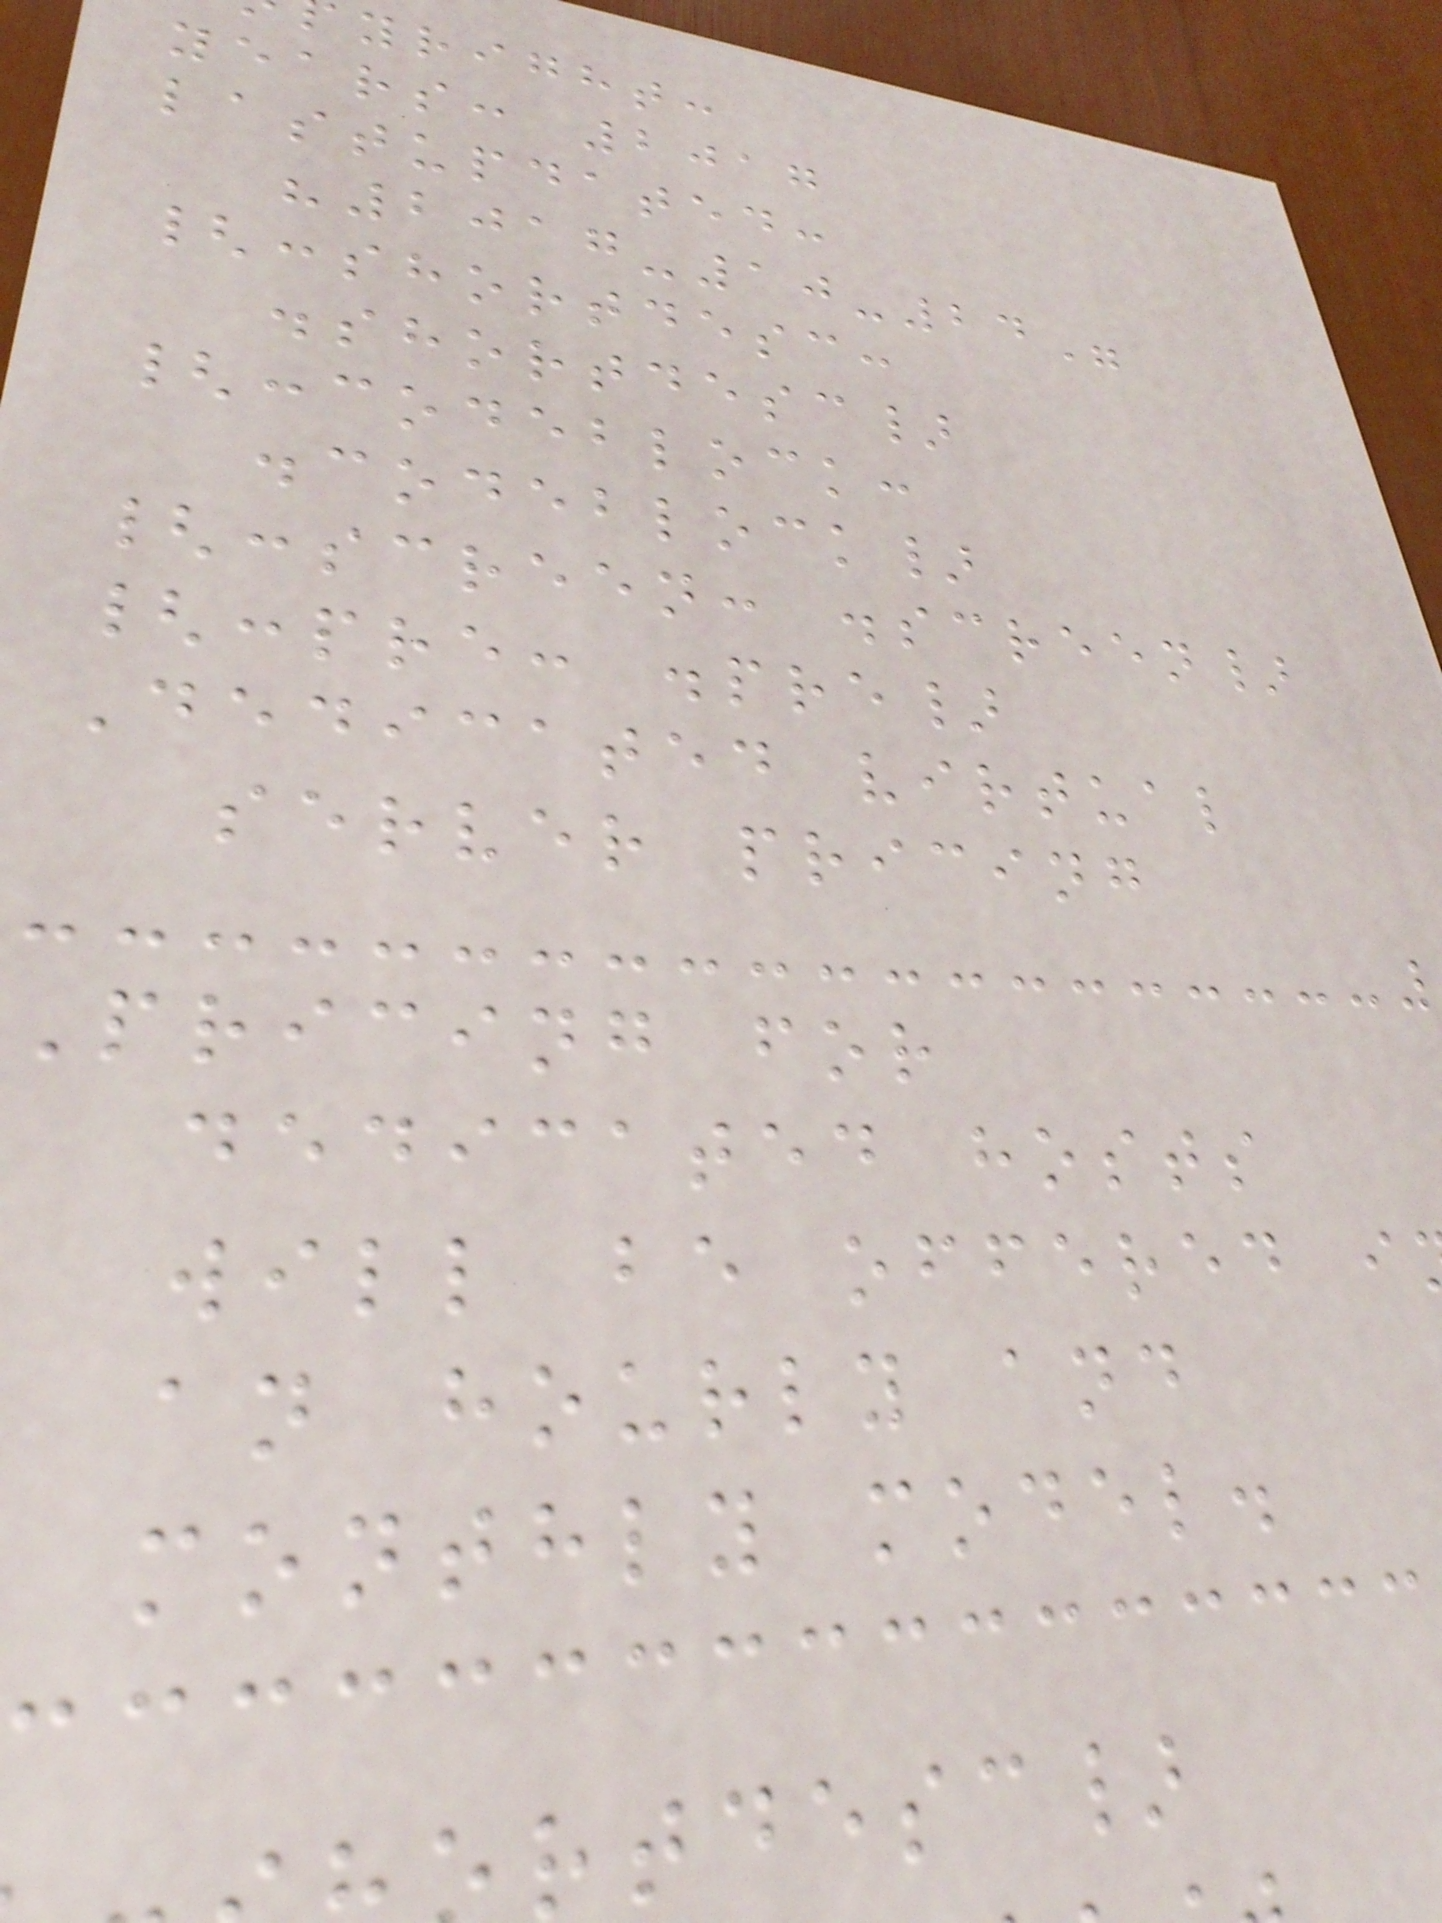yright:
years: 2017
lastupdated:
"2017-10-24"
{:shortdesc:
.shortdesc}
{:codeblock:
.codeblock}
{:screen: .screen}
{:pre: .pre}
Dedicated virtual
server pricing
Pricing for
dedicated hosts
will be offered i
an hourly and
monthly model.
rtdesc}
